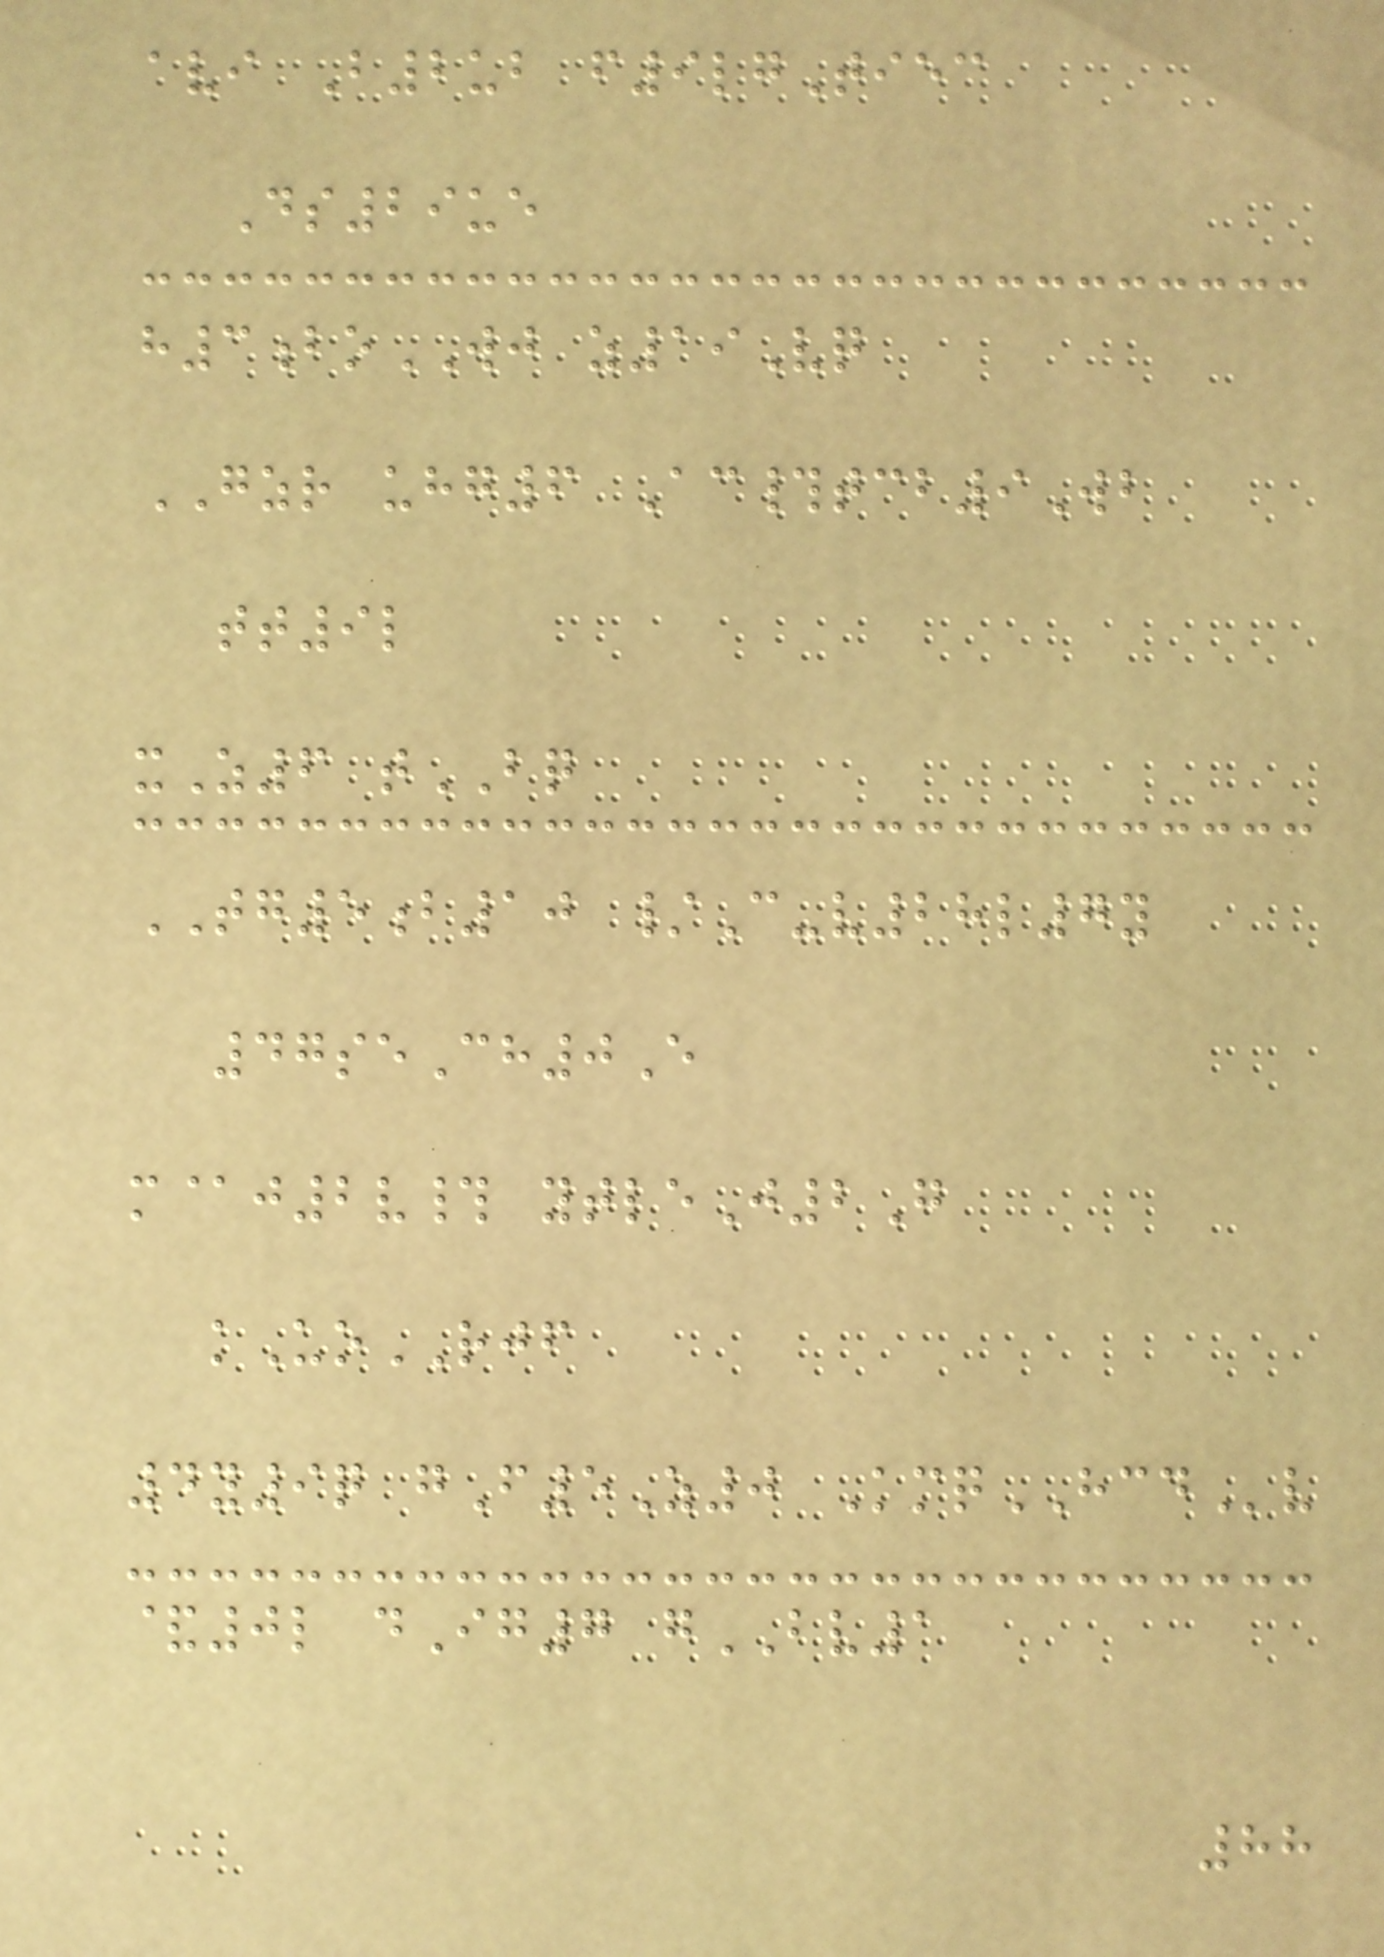avi B2ub f9lgTiec
Ds29ue
h3boWJ z19Vq
GZR uhg6 Ac#tcb9Wb
tt9l
xZ6 tBQ
TG5b10 /C-v28l7y
47seCh0E
m@j2v# ytleJ2G
kUoRJF
4y9q gF5Z0 KmqHCDv
&0l dIg7 gBV1
88
